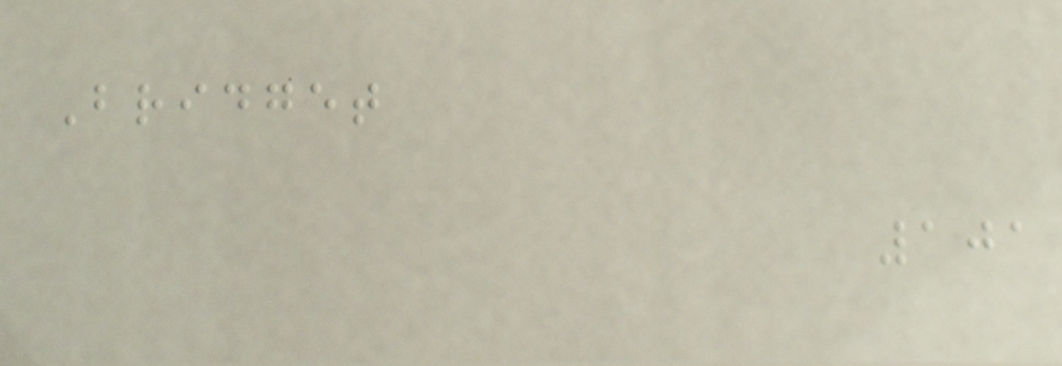Bridget
101
